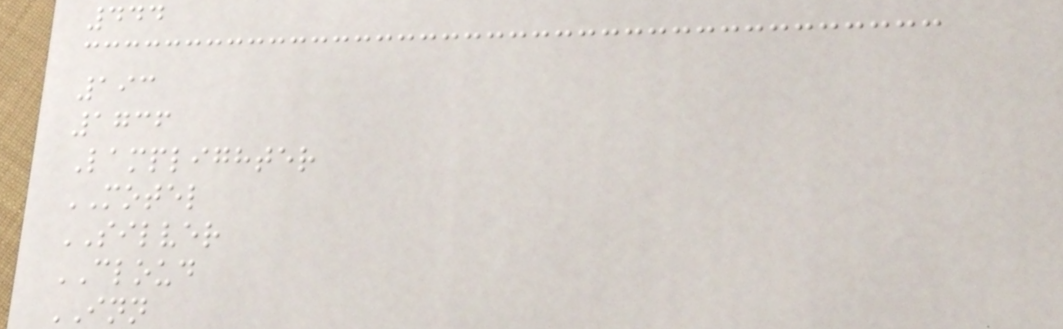444
193
1736
Lamplighter
MOTEL
SILVER
CLOUD
INN
